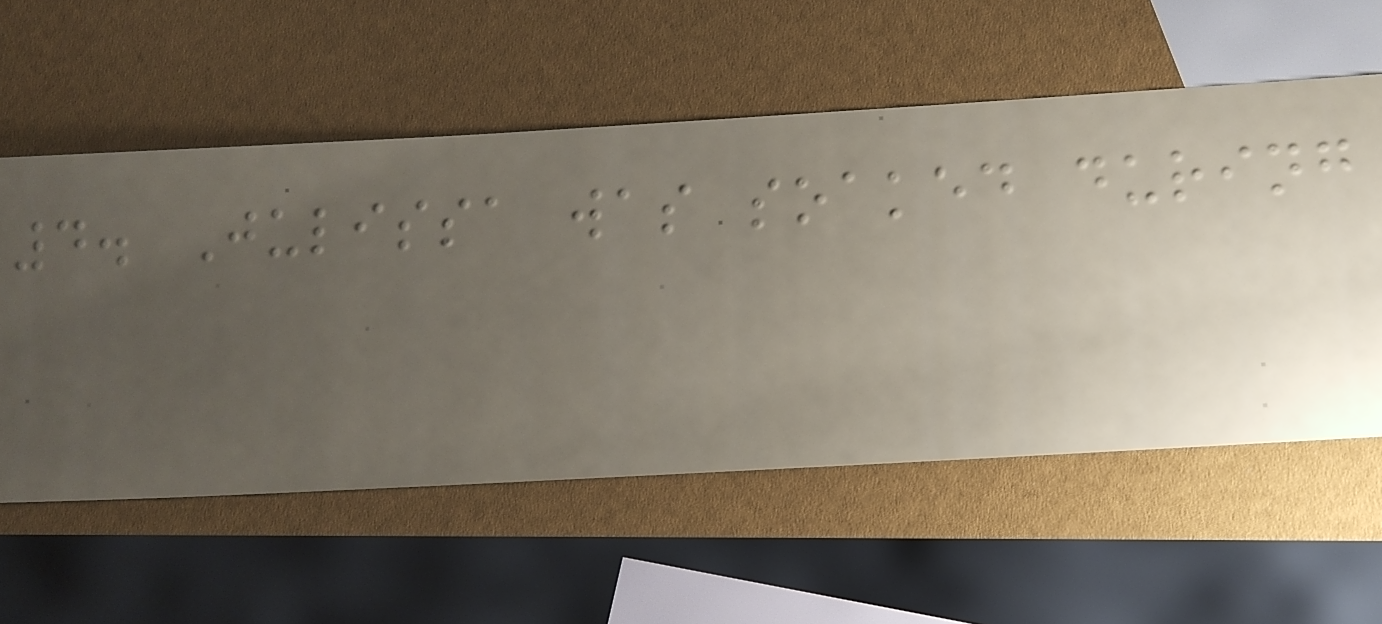4. Julissa was soaked during
